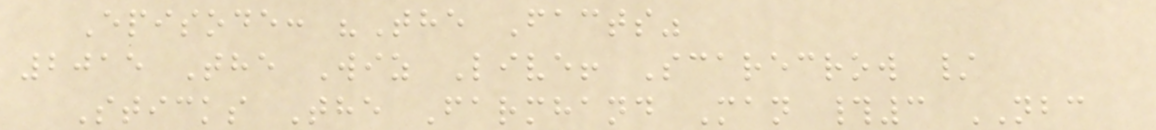Episode: "The Facts"
2015 The Wiz Live! Scarecrow /
Sticks The Farmhand Man #3 NBC
